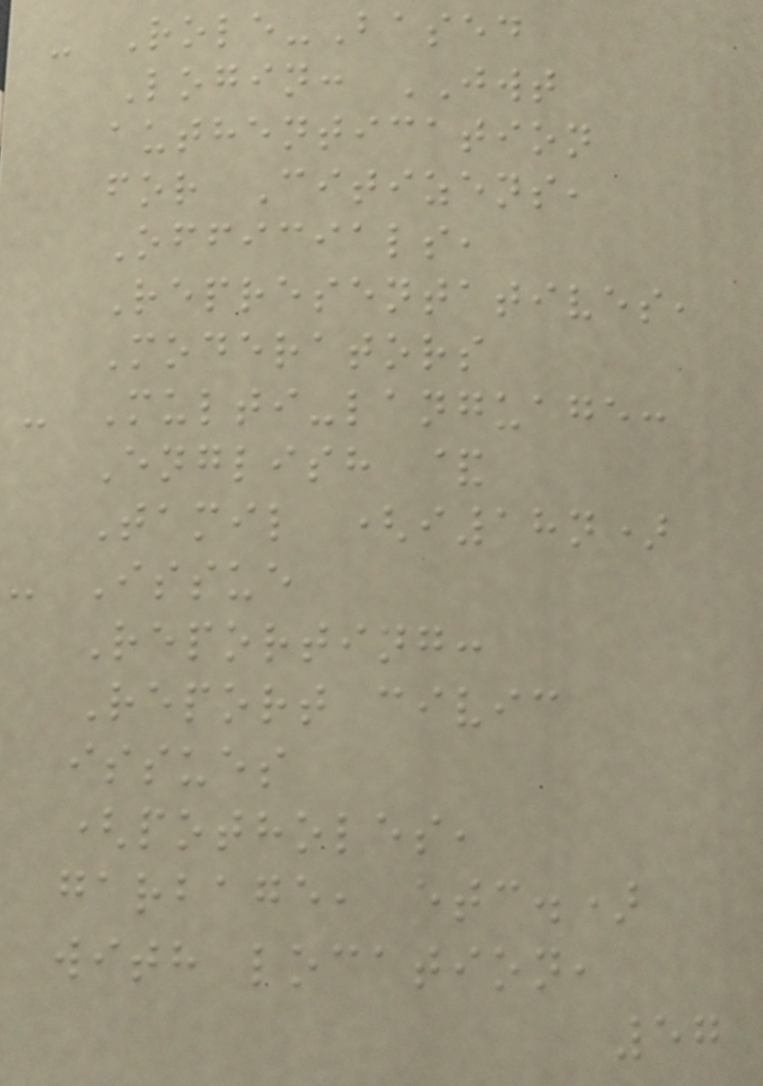- Role-Based
Login: JWT
authentication
for Citizens,
Officials,
Representatives,
Moderators
- Multi-language:
English &
Tamil (i18n)
- Issue
Reporting:
Report civic
issues
(potholes,
garbage, etc.)
with location,
57
